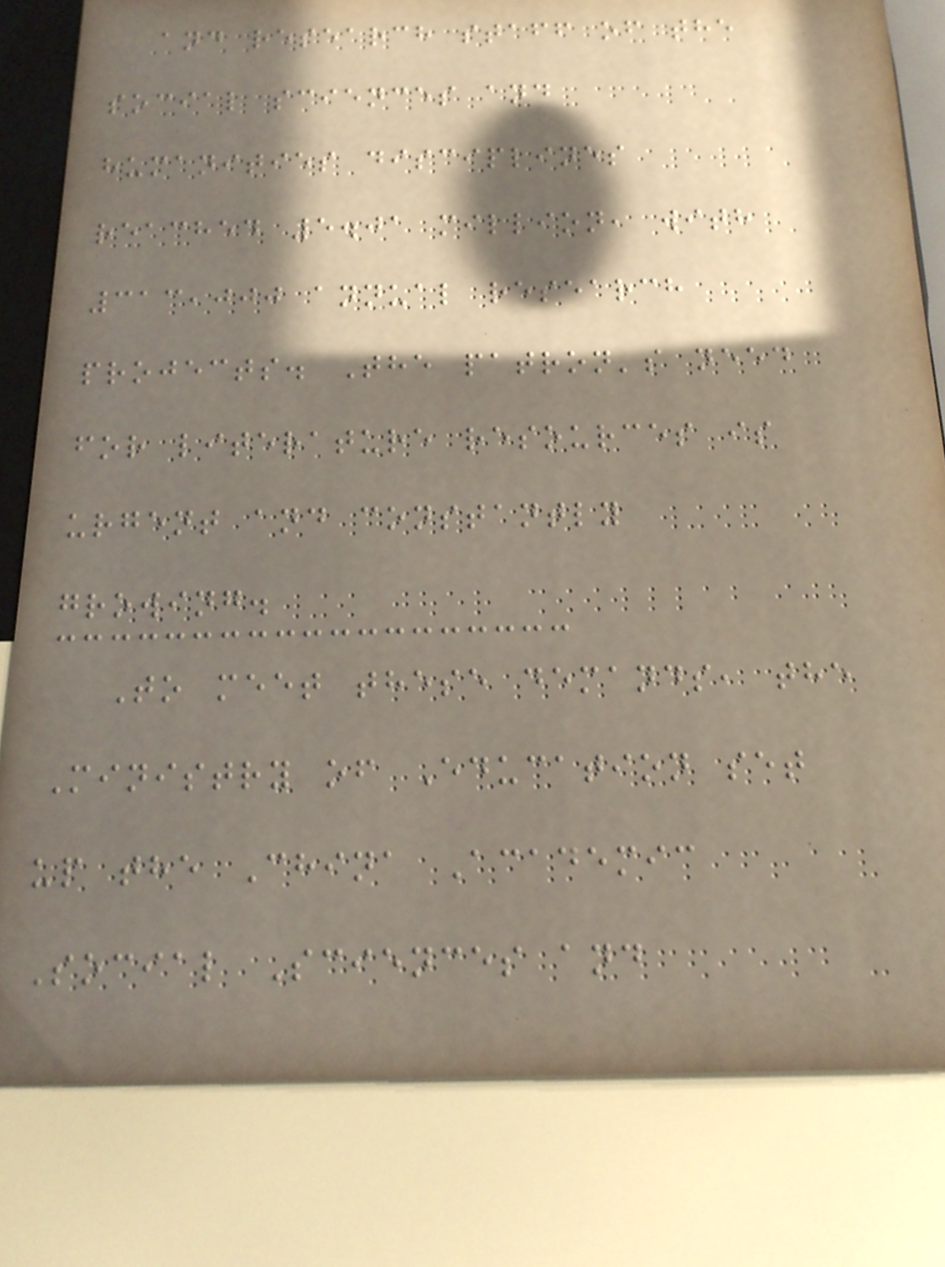and research staff of the
social sciences and
humanities disciplines
reached 5.01 million, with
313,000 annual research
projects. The patron's need
for literature resources is
urgent and constantly
growing.
To meet these demands, the
Ministry of Education set
up the China Academic
Social Sciences and
